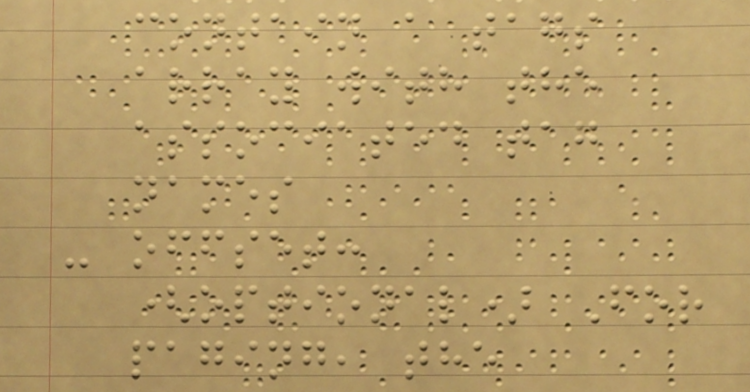contain a tags
array with the
associated tag
names
- offset:
(optional) For
paging, the
